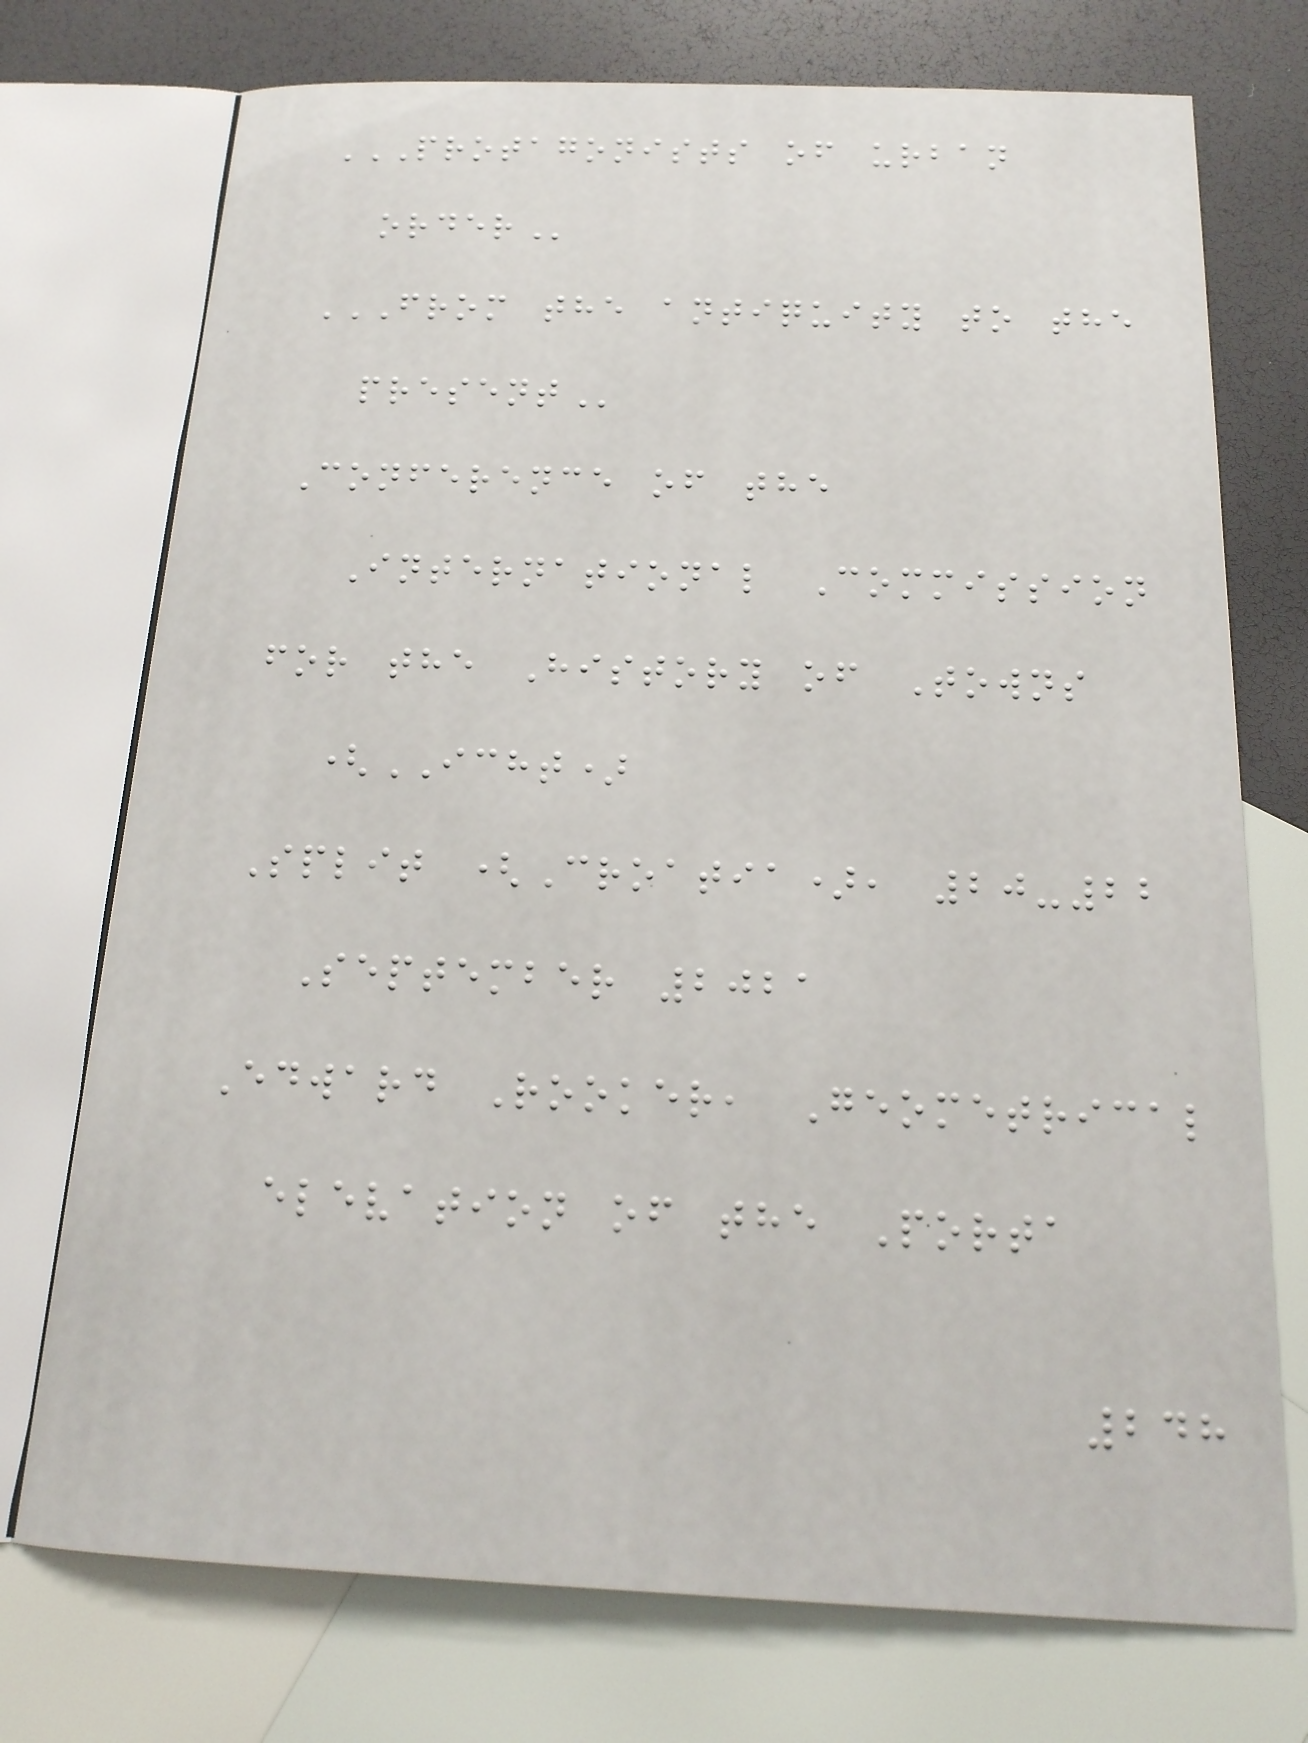PROTAGONISTS OF URBAN
ORDER
FROM THE ANTIQUITY TO THE
PRESENT
Conference of the
International Commission
for the History of Towns
(ICHT)
Split (Croatia), 20-22
September 2021
Edward Rooker, Geometrical
elevation of the Porta
248
